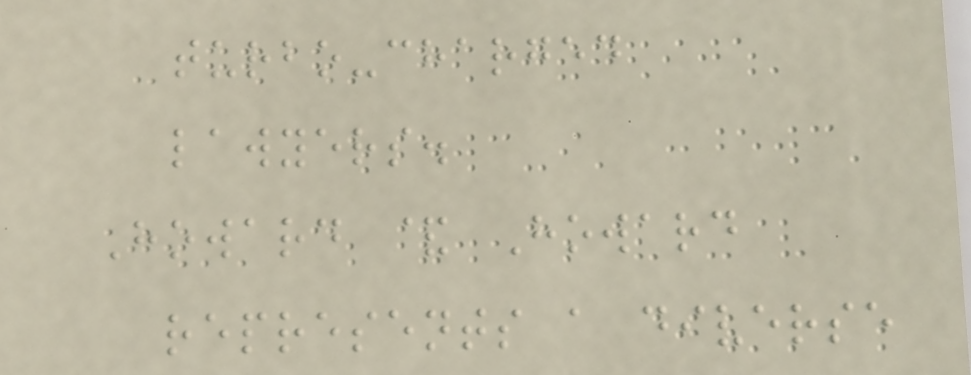turbo-charged
lawyers.
Howard & Howard
represents a diverse
